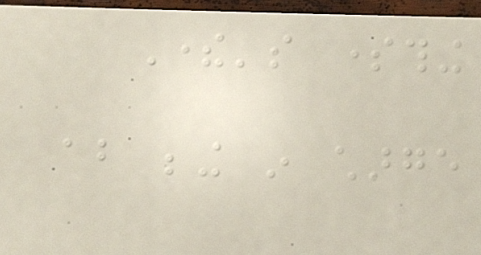There's something
about being in charge
